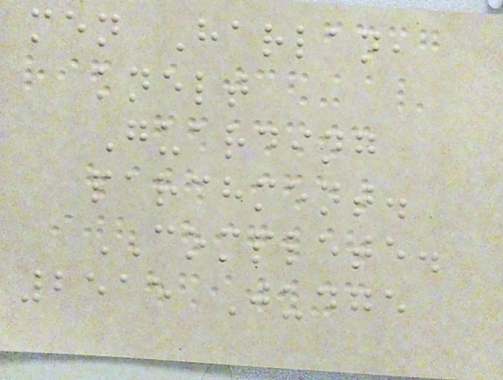men Harlan,
knelt
Guarding
parchment.
COMPLETE.
2515 Judge
